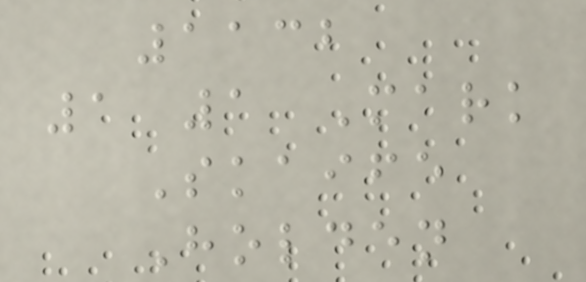1132
1 1 Mark
Skaife
Holden
